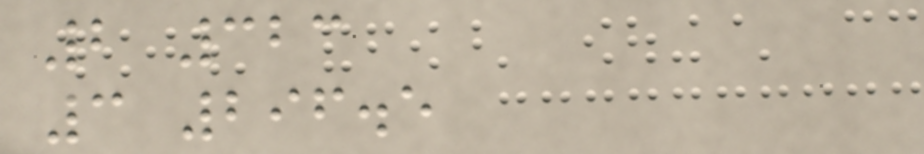2 323
3 296.5
